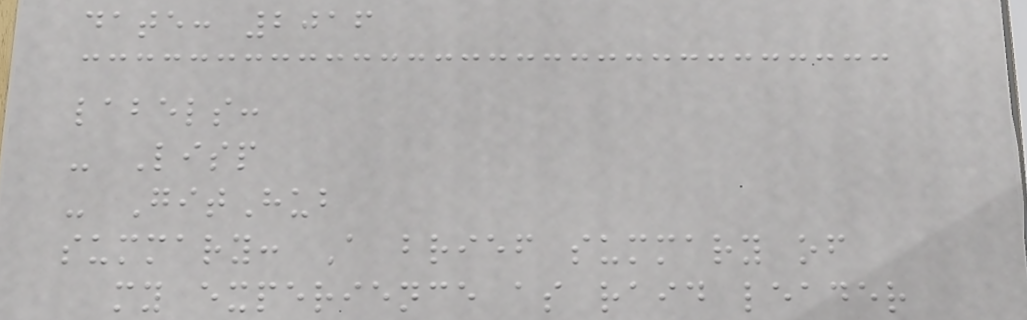date: 2016
labels:
- Lisp
- GitHub
summary: A brief summary of
my experience as raid leader
